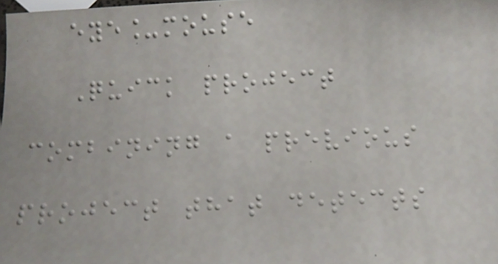eye_mouse
Quick project
combining a previous
project that detects
